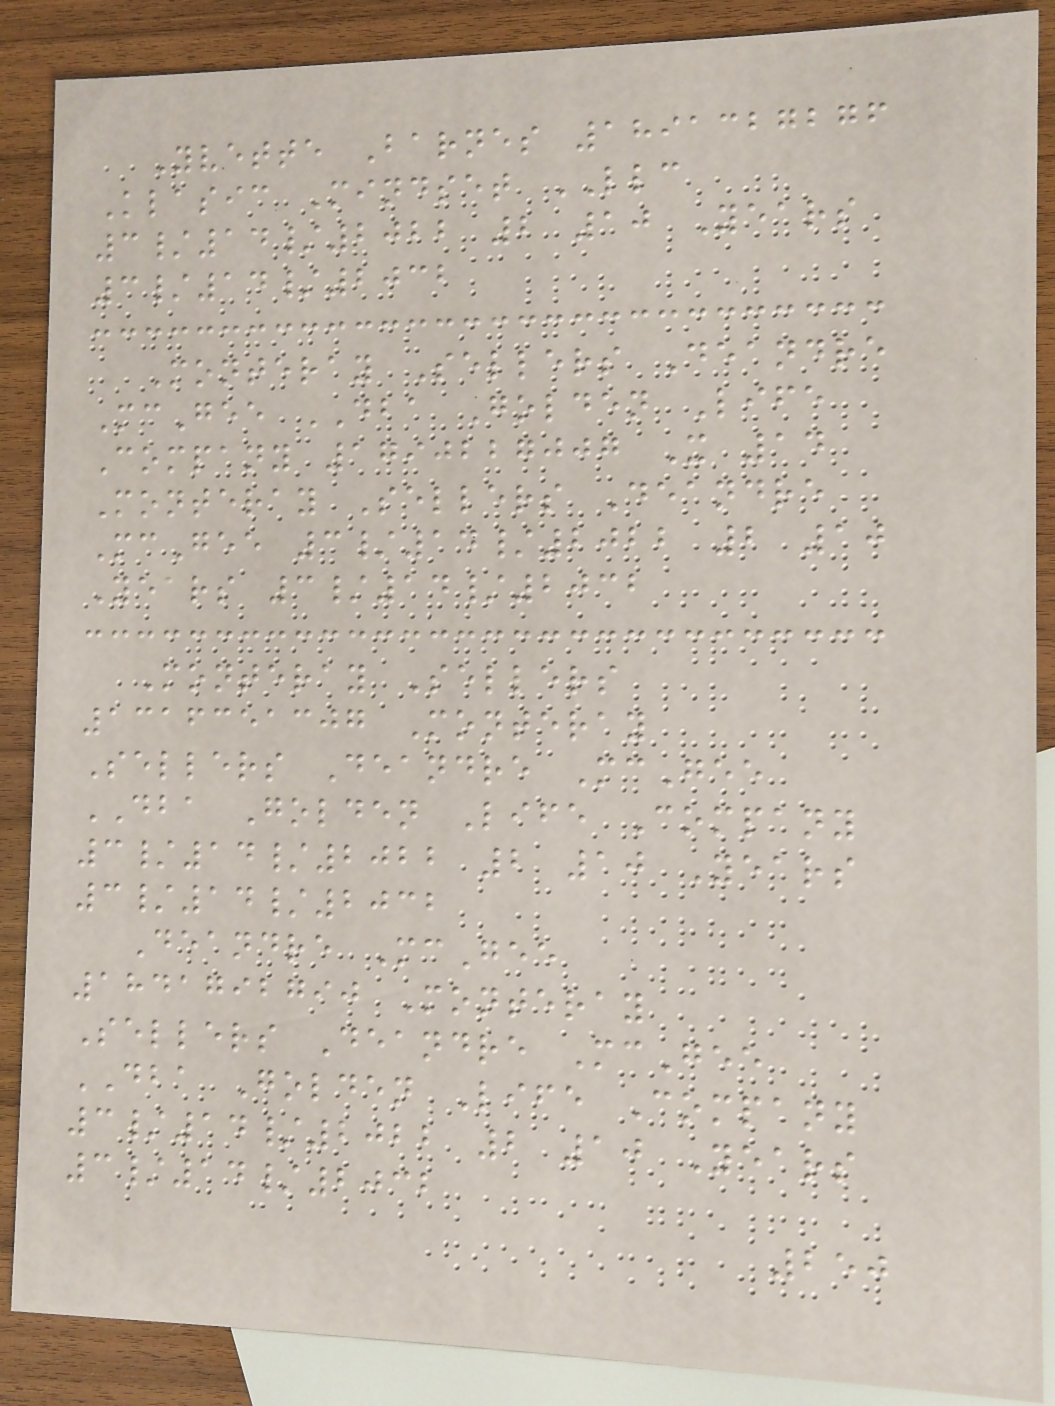Yvette Barnes 1891327276
Klasic Mindset LLC
3/14/2022 2 10 Years
3/14/2032
Monteray Sellers Deandre
McGee DBA Golden Life
Company 1790227007 X 14
Monteray Sellers Deandre
McGee 3/14/2022 2 10
Years 3/14/2032
Monteray Sellers
1316351307 Monteray
Sellers Deandre McGee
DBA Golden Life Company
3/14/2022 2 10 Years
3/14/2032
Deandre McGee
1841792790 Monteray
Sellers Deandre McGee
DBA Golden Life Company
3/14/2022 2 10 Years
3/14/2032
250
